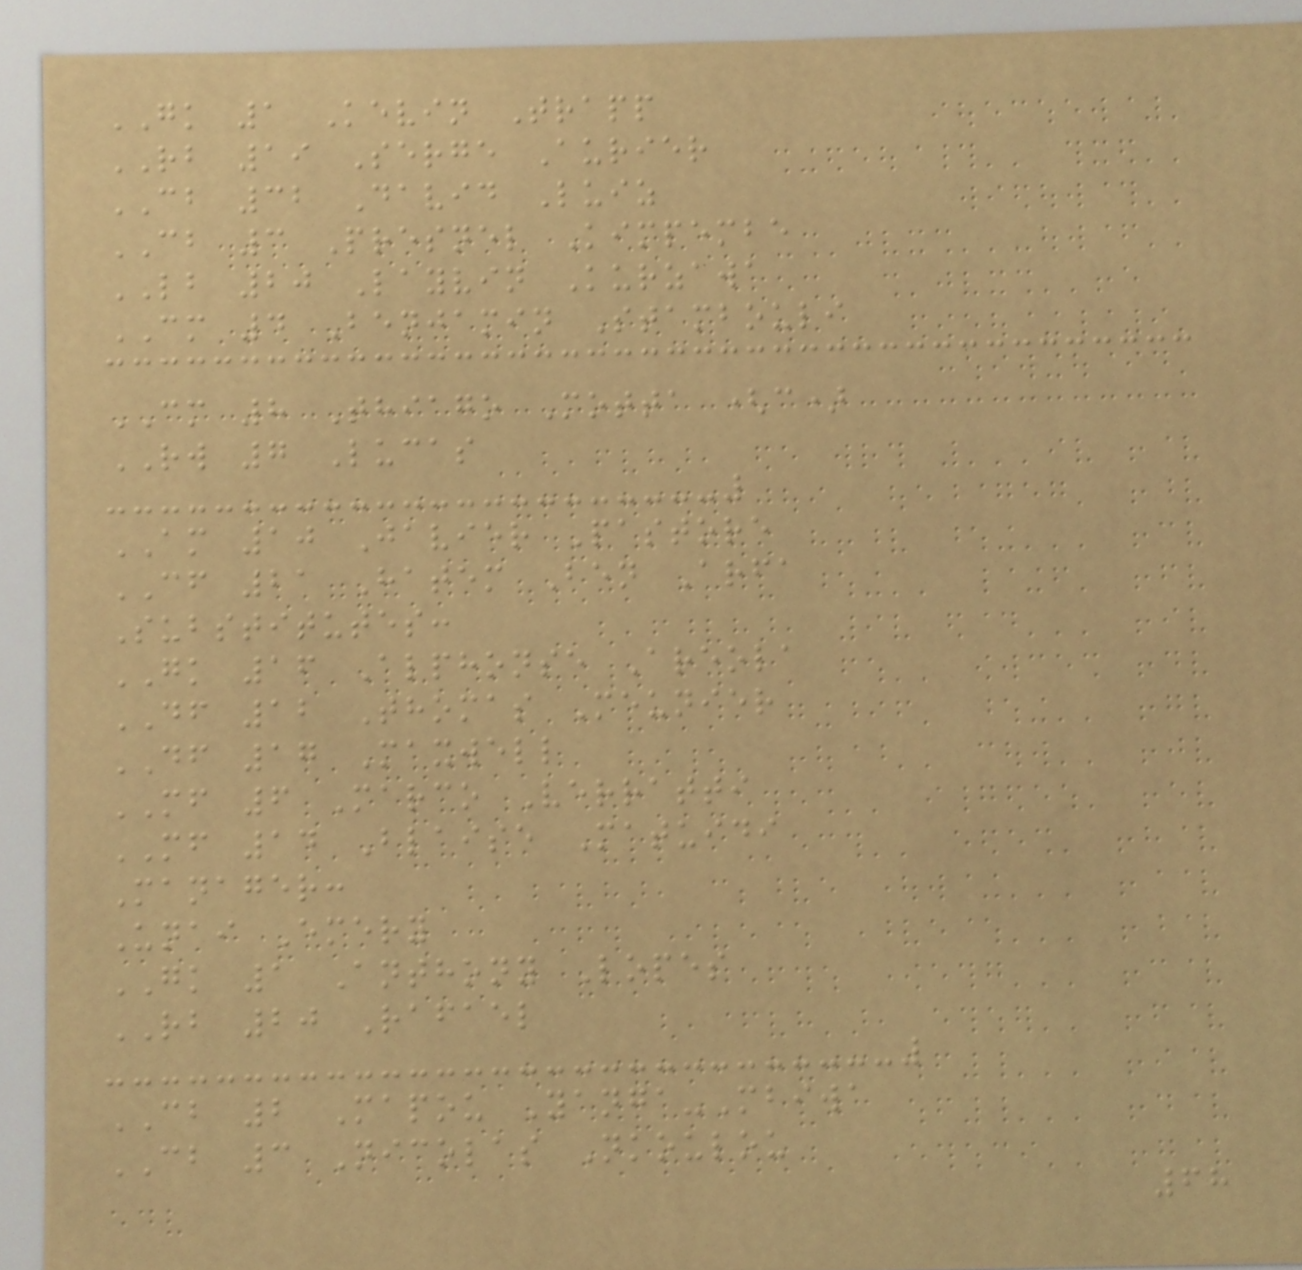GK 1 Kevin Trapp
RB 19 Serge Aurier
CB 32 David Luiz
CB 3 Presnel Kimpembe
LB 20 Layvin Kurzawa
CM 4 Benjamin Stambouli
CM 8 Thiago Motta (c)
RW 7 Lucas
AM 10 Javier Pastore
CF 21 Hatem Ben Arfa
Substitutes:
GK 16 Alphonse Areola
DF 12 Thomas Meunier
DF 17 Maxwell
MF 6 Marco Verratti
MF 14 Blaise Matuidi
Manager:
Unai Emery
GK 1 Anthony Lopes
RB 20 Rafael
CB 2 Mapou Yanga-Mbiwa
CB 3 Nicolas Nkoulou
68
